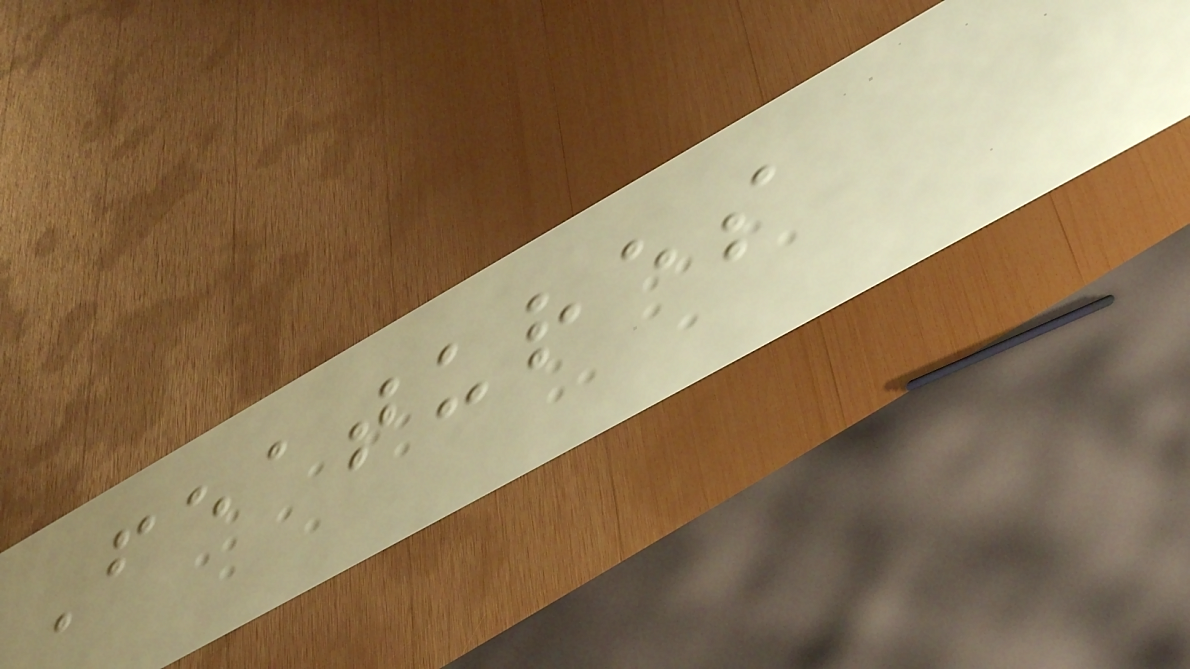Features
